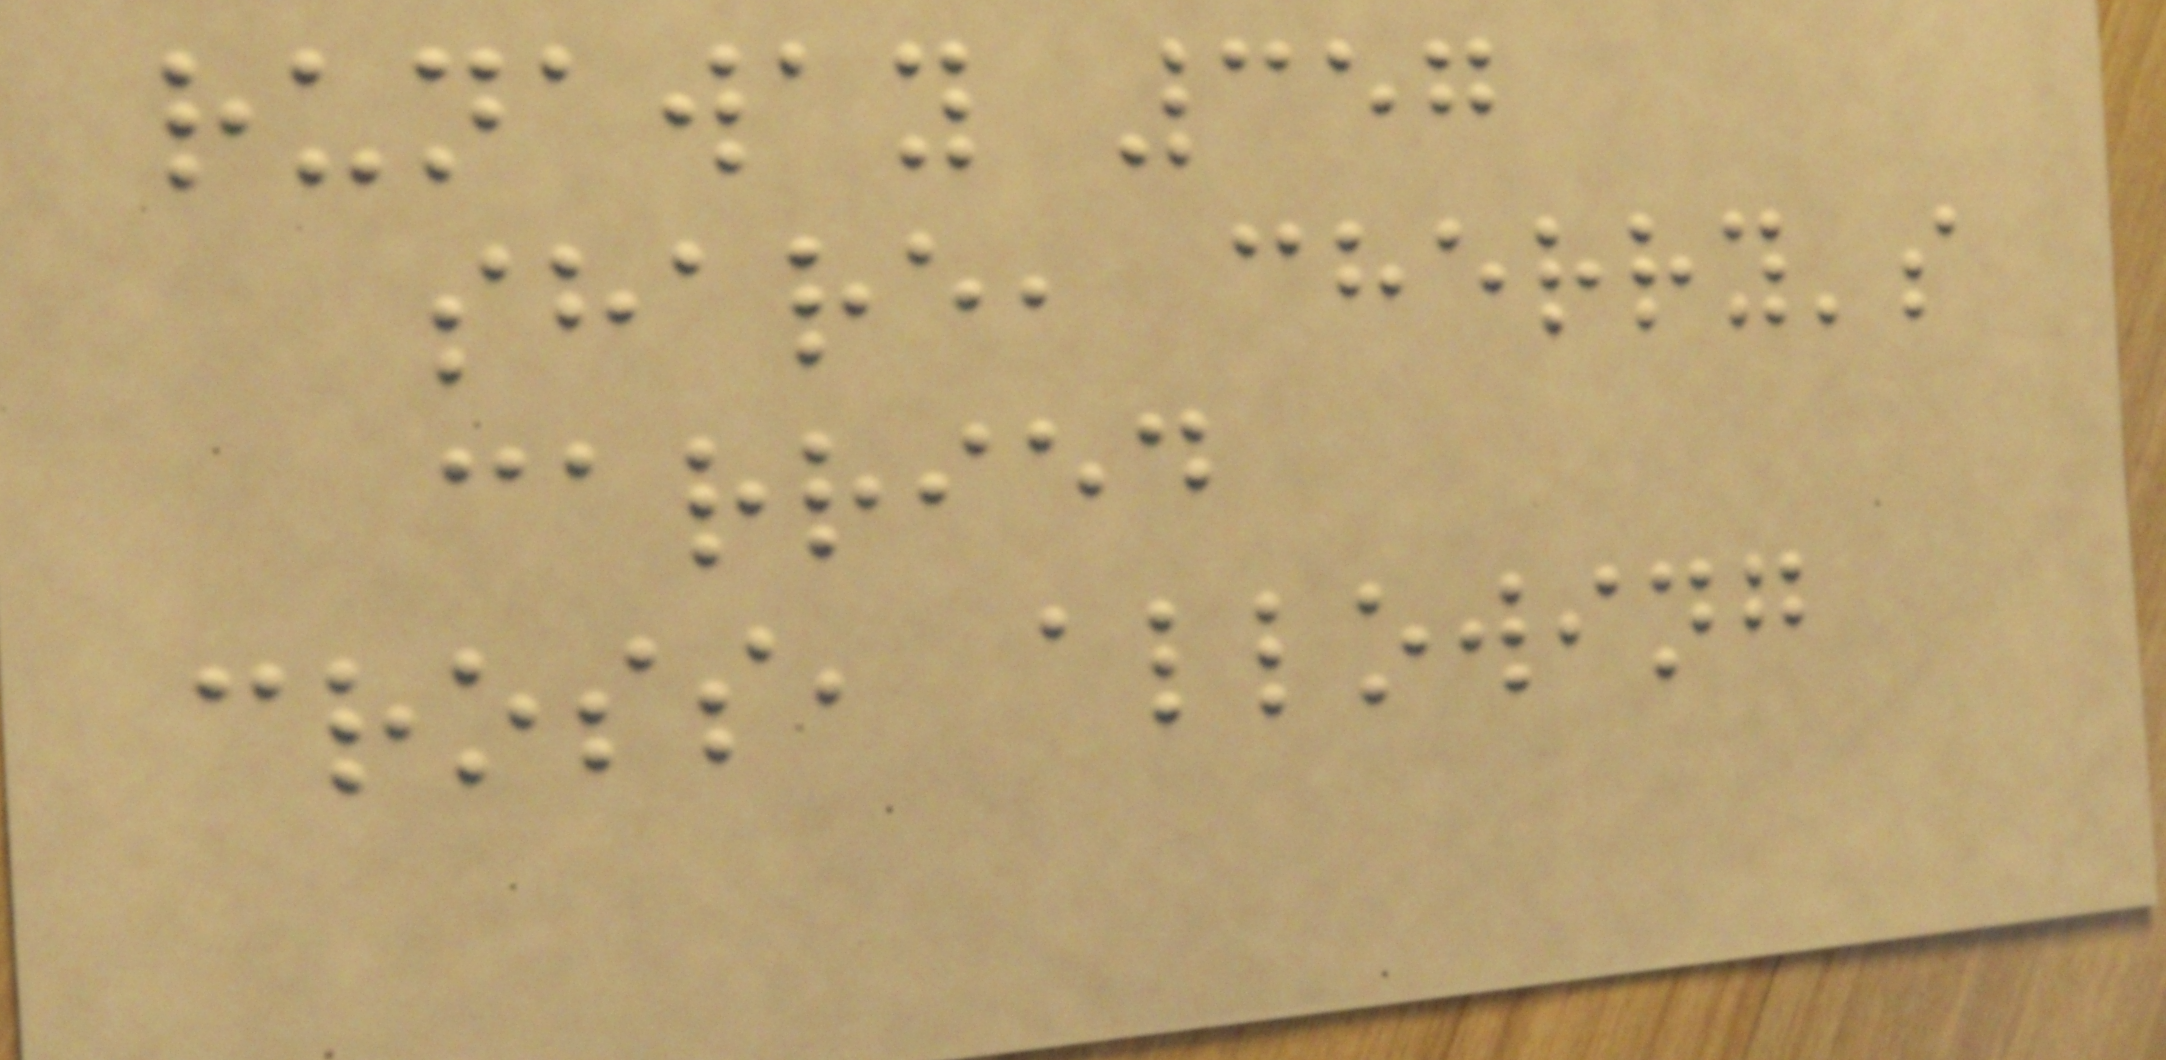runaway 357
share, cherry's
carried
cross, allowing
